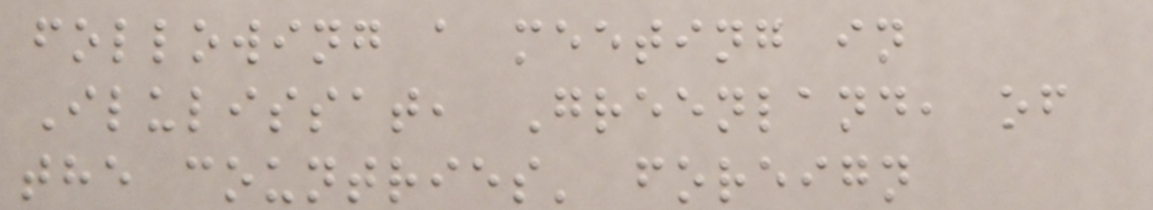following a meeting in
Ilulissat, Greenland, of
the countries' foreign
